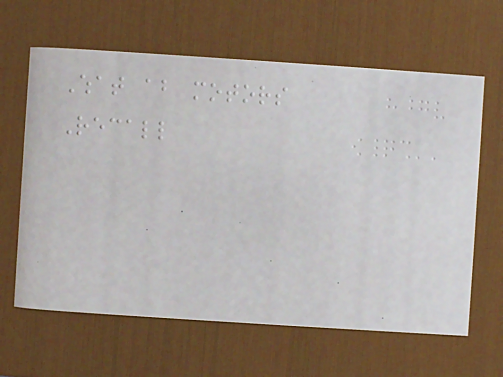What about motors
Recall
